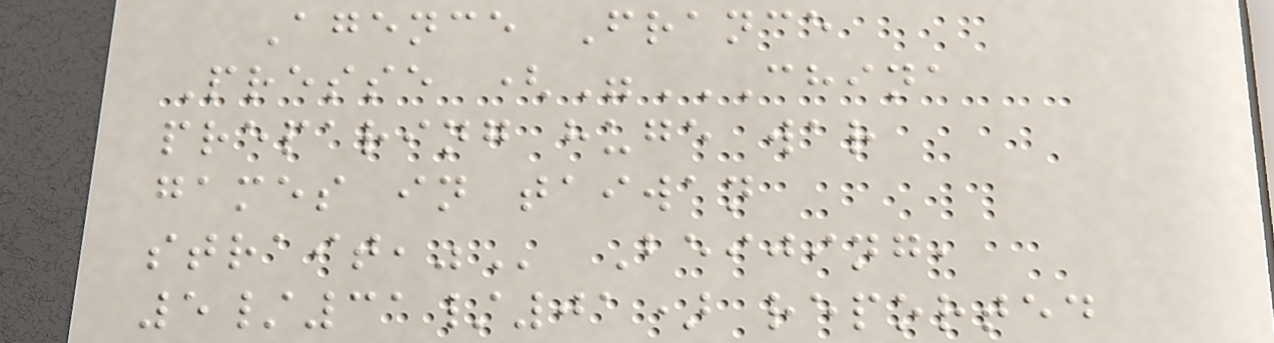Agence France
Presse ("CHINA
PREPARING HUGE WAR
GAMES IN TAIWAN
STRAIT," Beijing,
5/31/01) reported
